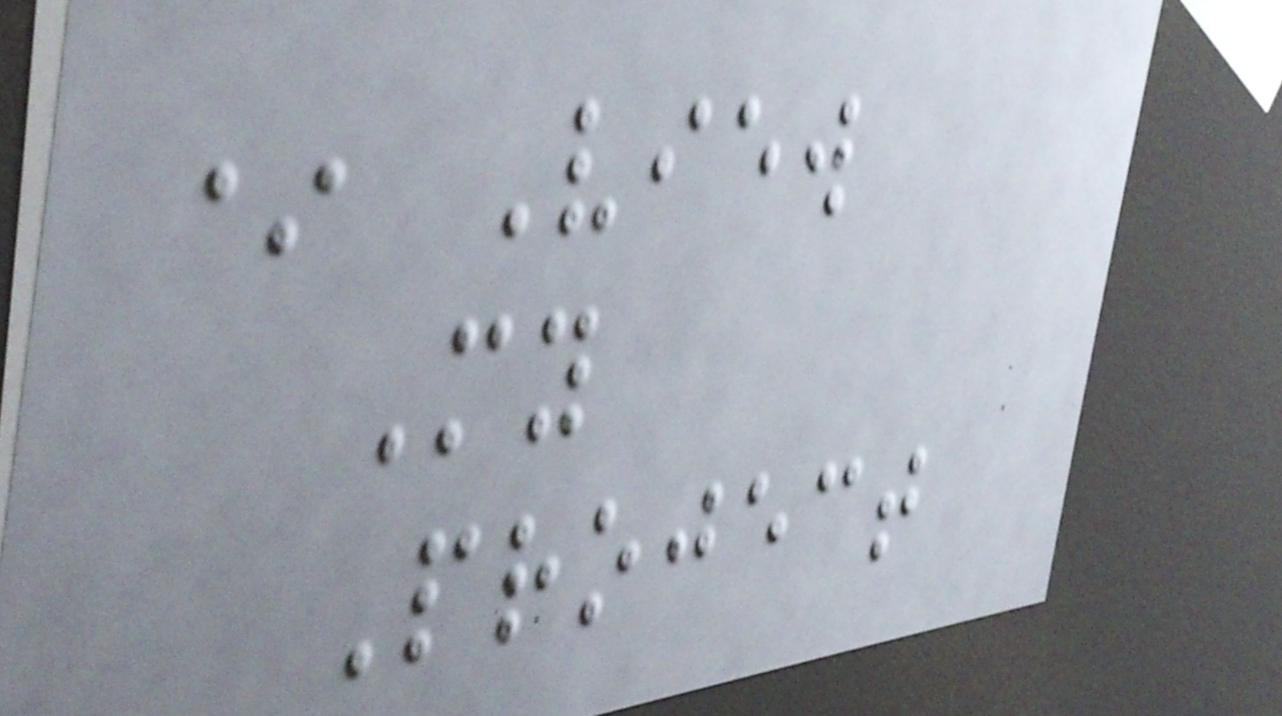* View
My
Project
